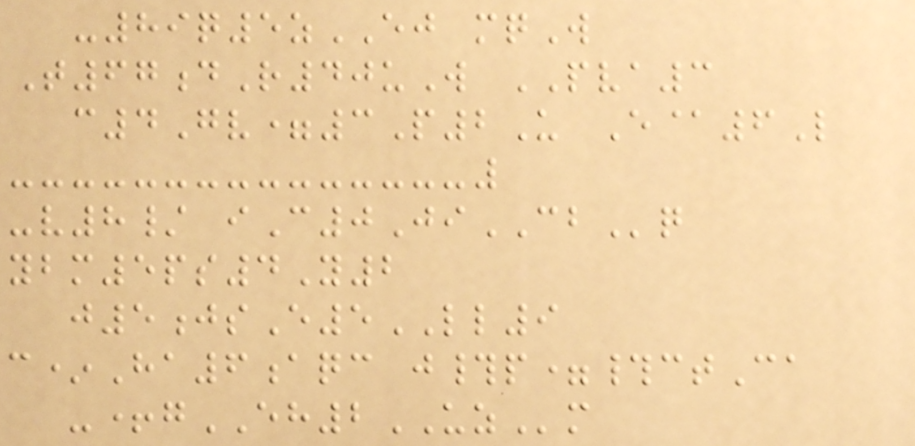-89q5zEJ mqW
T67dR40uW PVA3
c4Gv=3P2U E@6L
-v8/ iC0JiCBq
ybm5ps4Y2
j5jsE5LL9
c*Ha6aqc j#p=#ctCa
-+gEH2UZm
